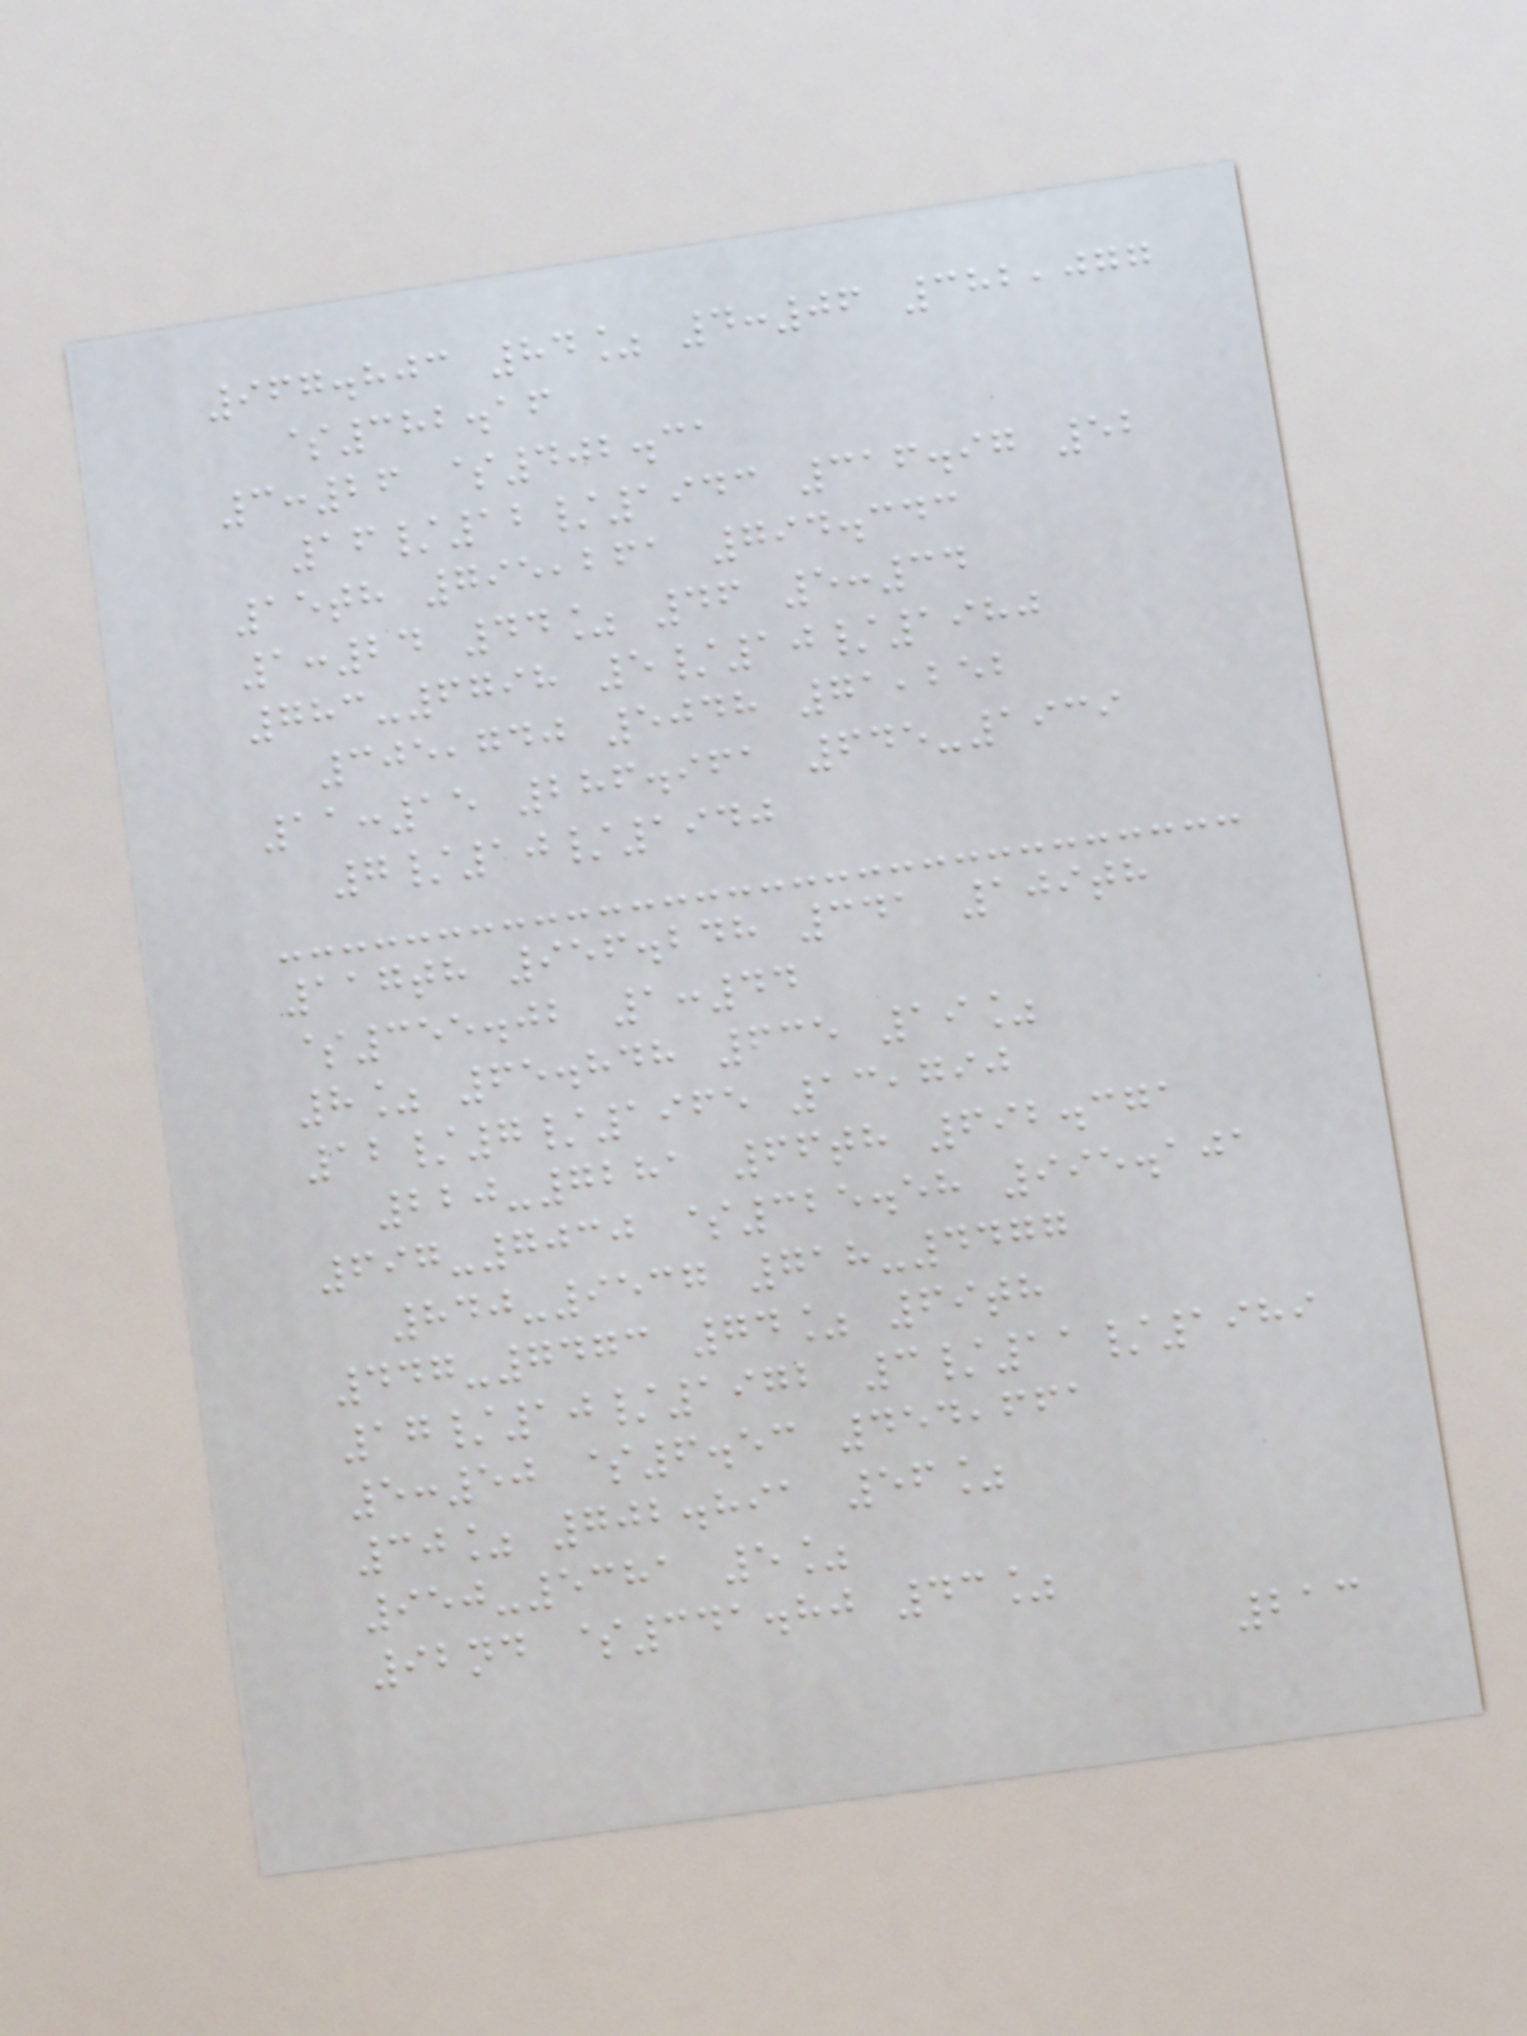967.803 84% 4:06 382,077
$382.16
3:26 $402.31
16/12/1943 316.97 52
15th 795,261 794.343
1:24 44% 46 5:34
783-6798 5/10/1980
305,740 5048 71,252
11:15 286.961 645-1939
7/10/1940
117th 956.248 341 109th
$355.02 1:44
8% 65.848 635 19%
12/7/1965 13,790
220-7281 66th 692.371
697-7030 $325.58 995.101
840-9537 718-4477
447-7473 74% 69th
17/10/1972 3/11/1989
5:50 $6.53 454,661
30% 702.891 56%
950-5381 5%
92nd $341.80 43%
213
